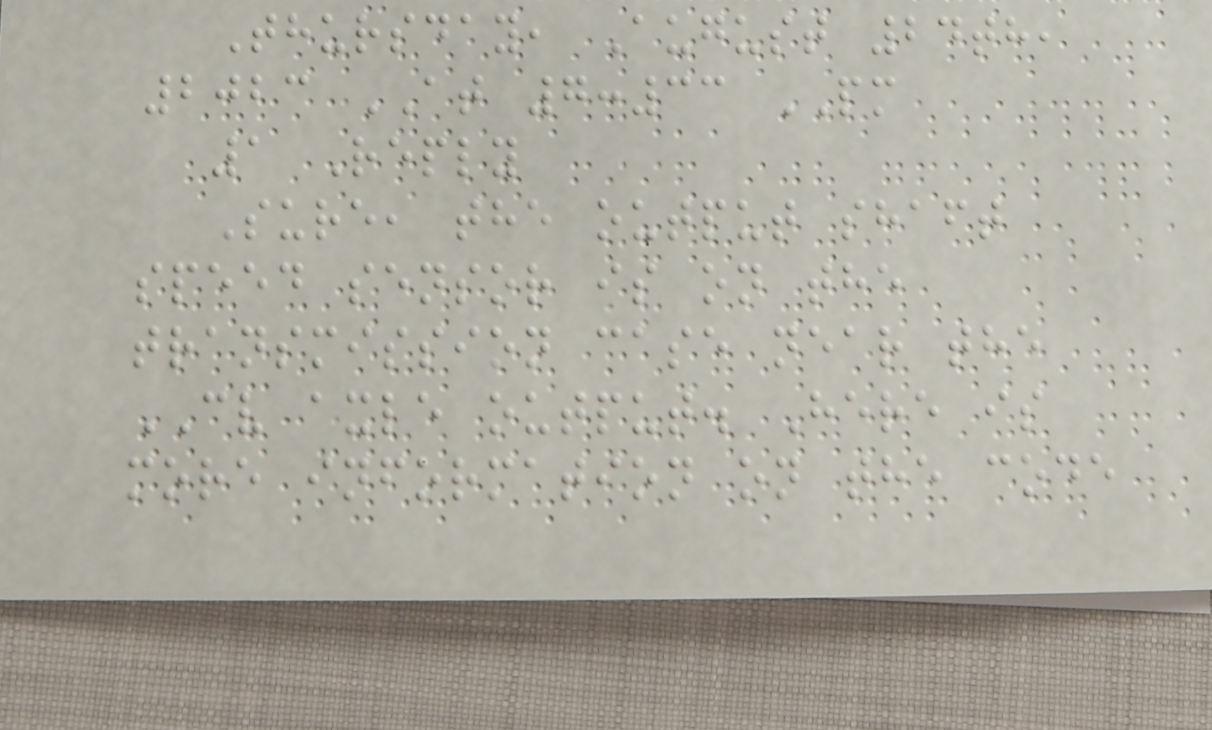Thursday, August 24th,
2023 AT 7:33 PM
1 Reply
Sure, the output shaft
speed sensor is on the
transmission case near the
CV axle output. Here is
more information on the code
